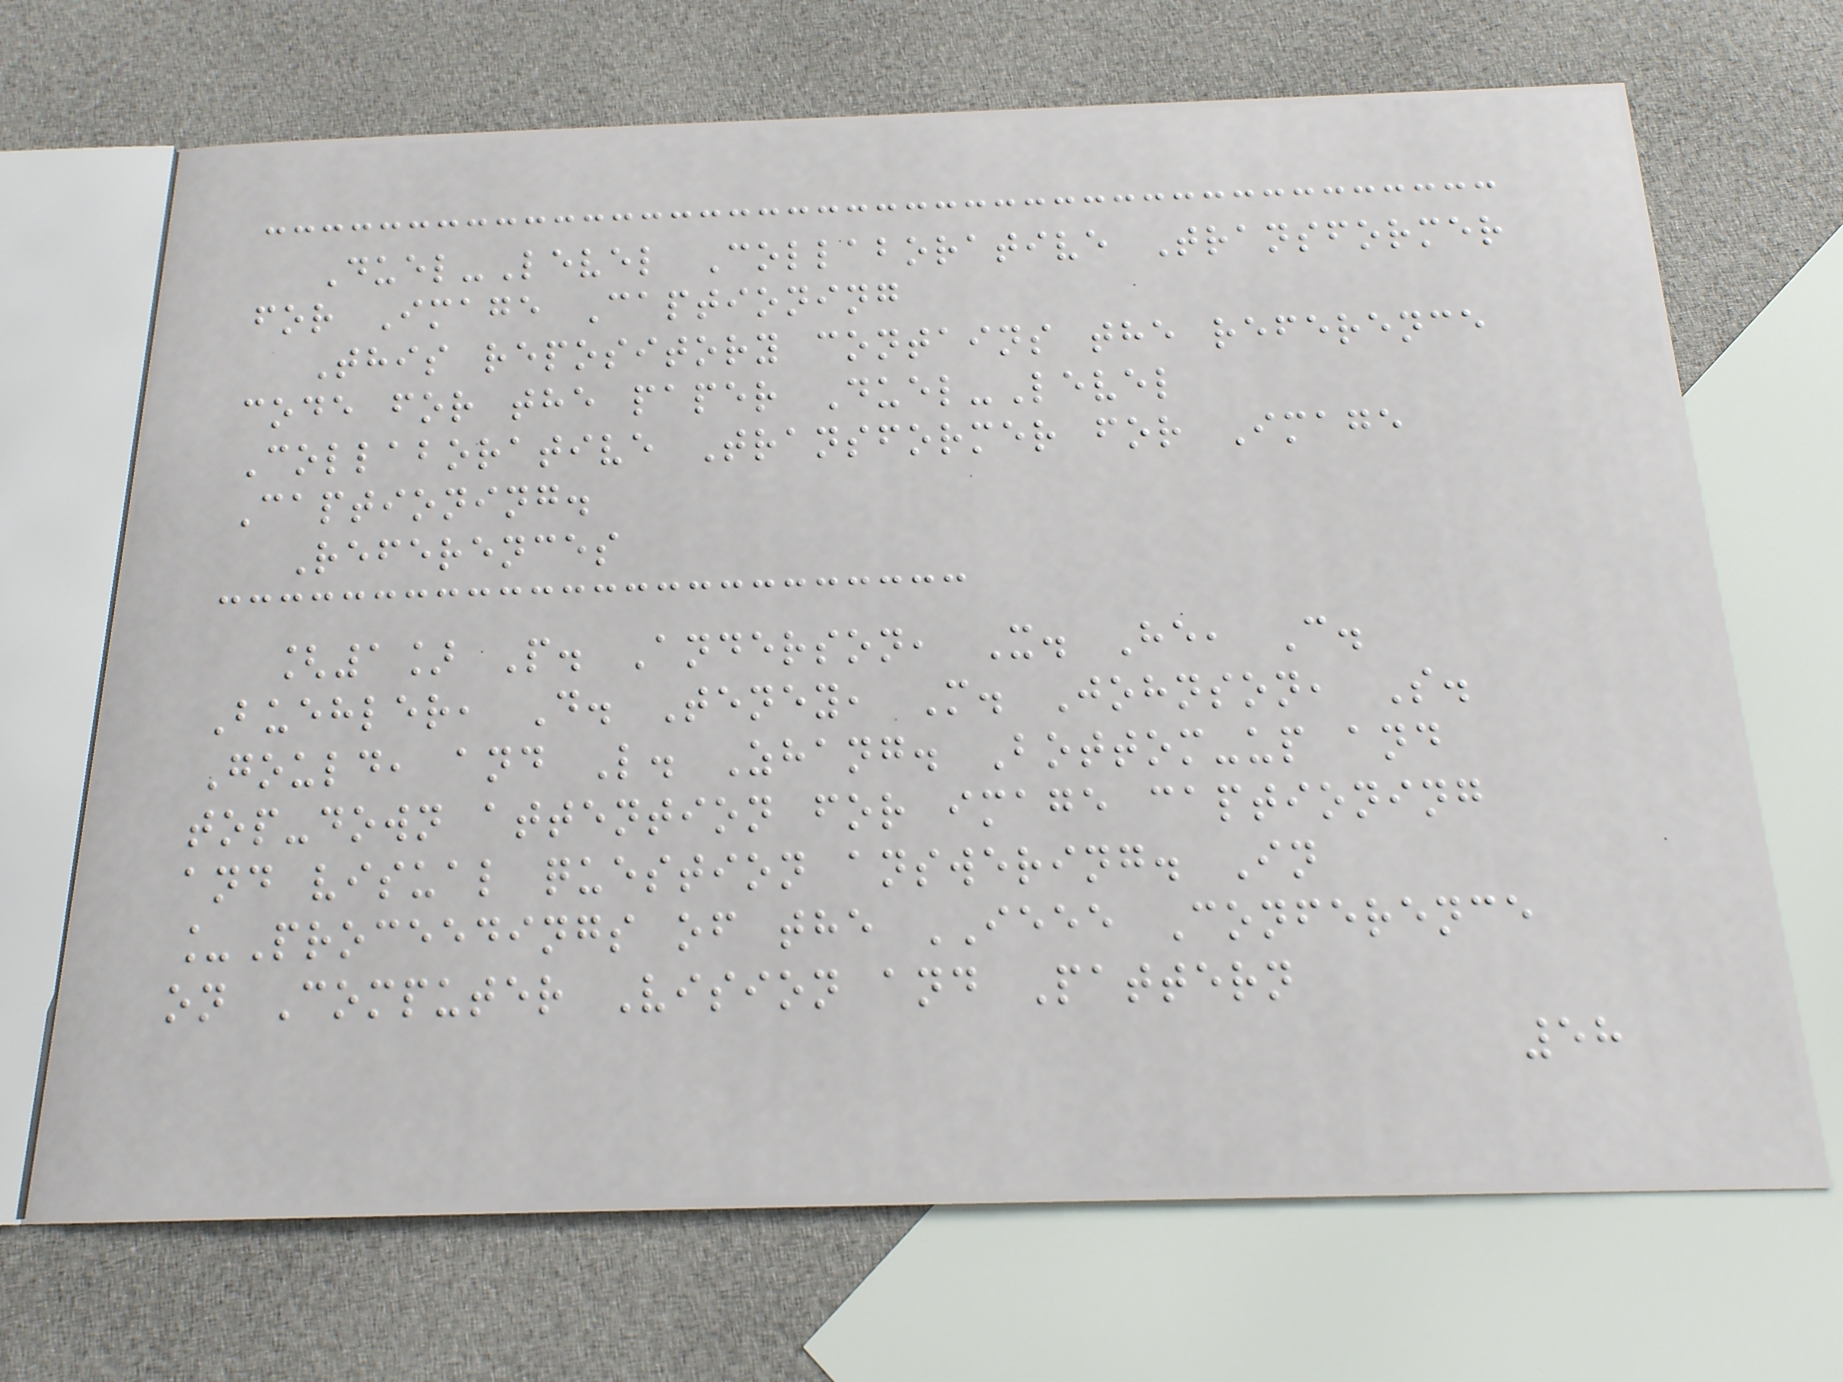Duel-Level Collaborative Transformer
for Image Captioning
This repository contains the reference
code for the paper Duel-Level
Collaborative Transformer for Image
Captioning.
References
[1] P. Anderson, X. He, C.
Buehler, D. Teney, M. Johnson, S.
Gould, and L. Zhang. Bottom-up and
top-down attention for image captioning
and visual question answering. In
_Proceedings of the IEEE Conference
on Computer Vision and Pattern
58
